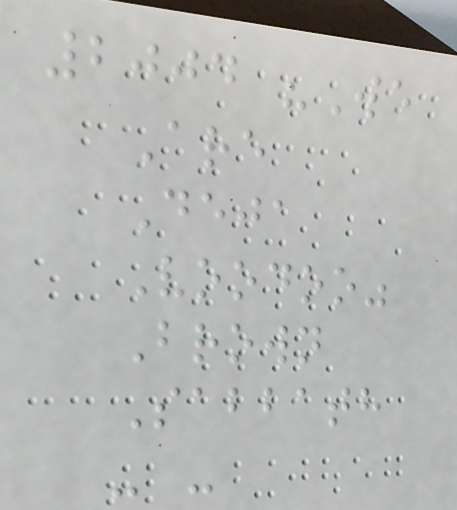2004 "We
Are
Deja
Voodoo"
Brown
Sabbath
- -
